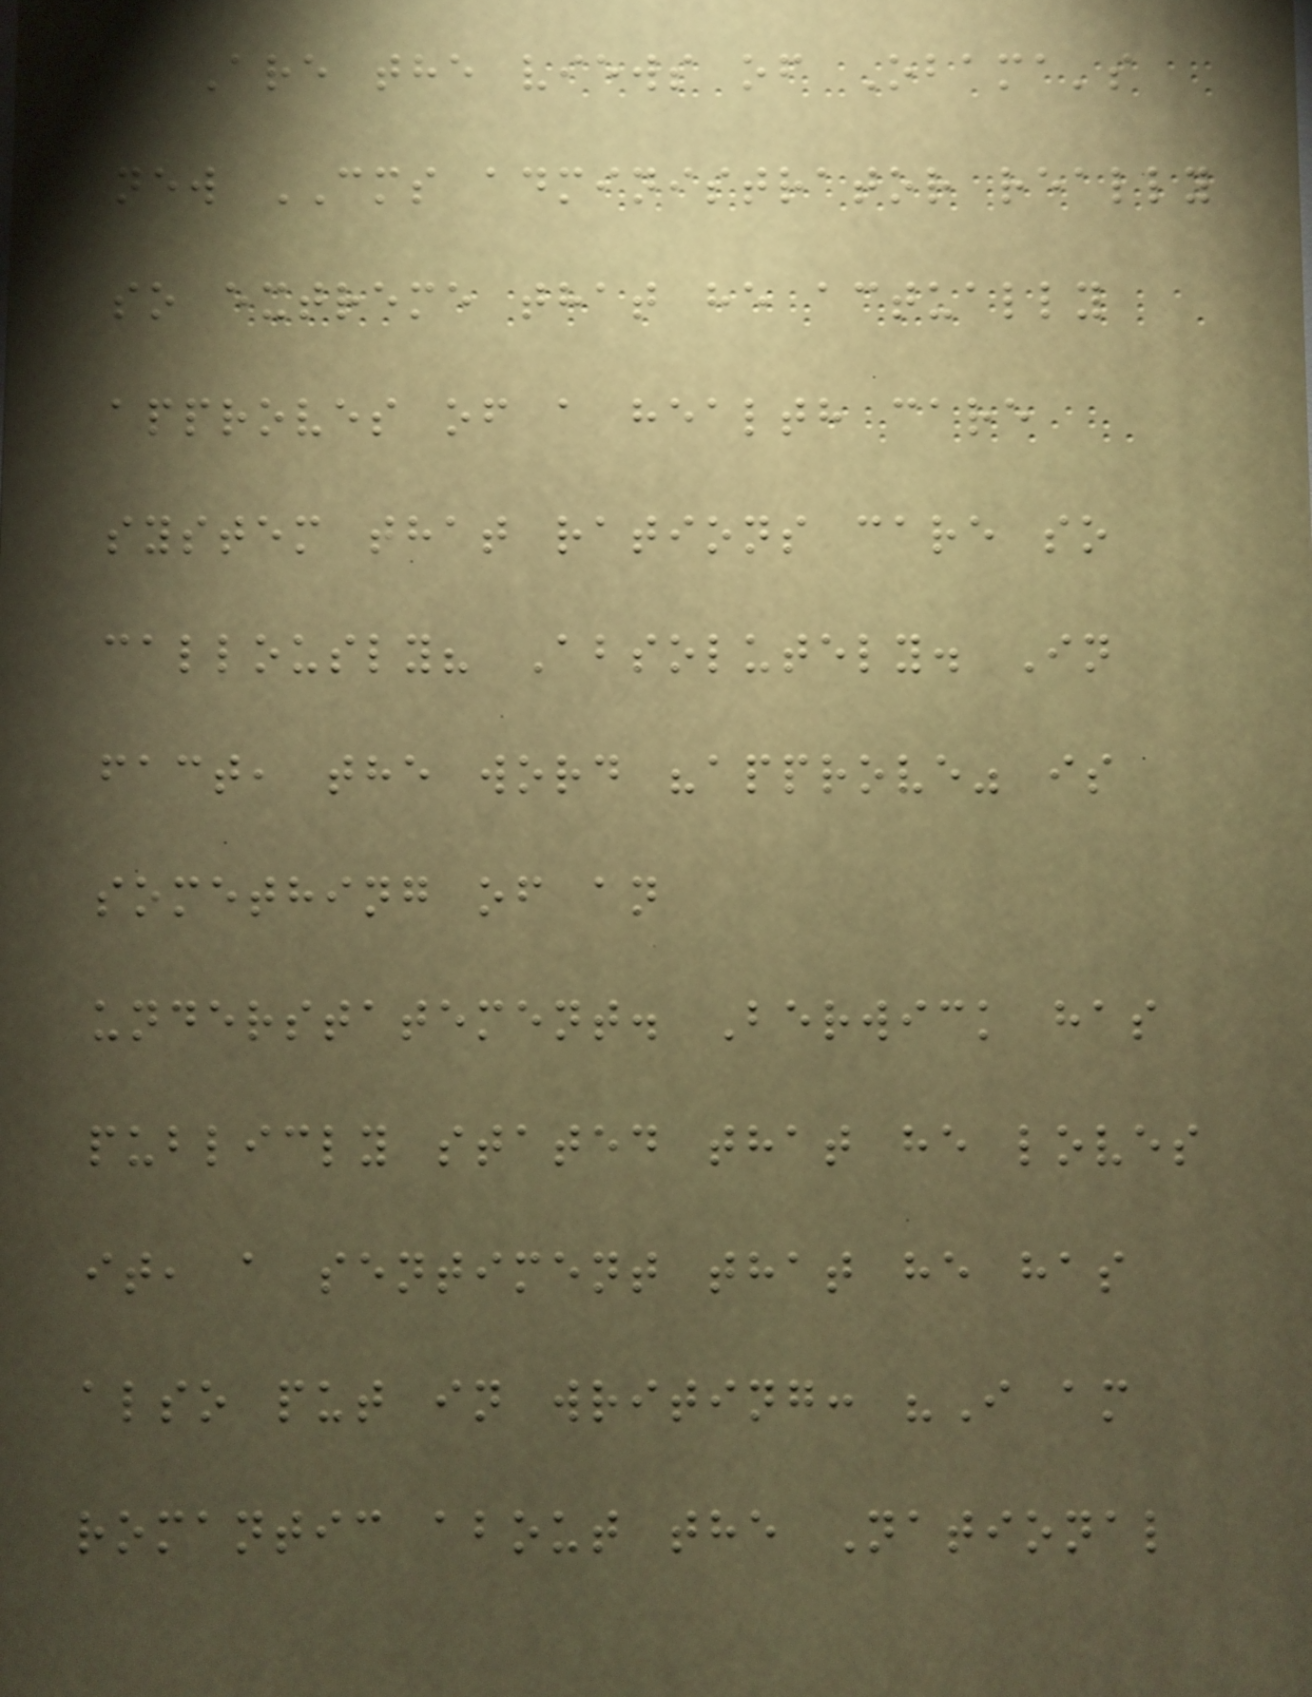Are the views of Obama's
new CMS administrator really
so extreme that he actually
approves of a health care
system that rations care so
callously? Absolutely. In
fact, the word "approve" is
something of an
understatement. Berwick has
publicly stated that he loves
it, a sentiment that he has
also put in writing: "I am
romantic about the National
